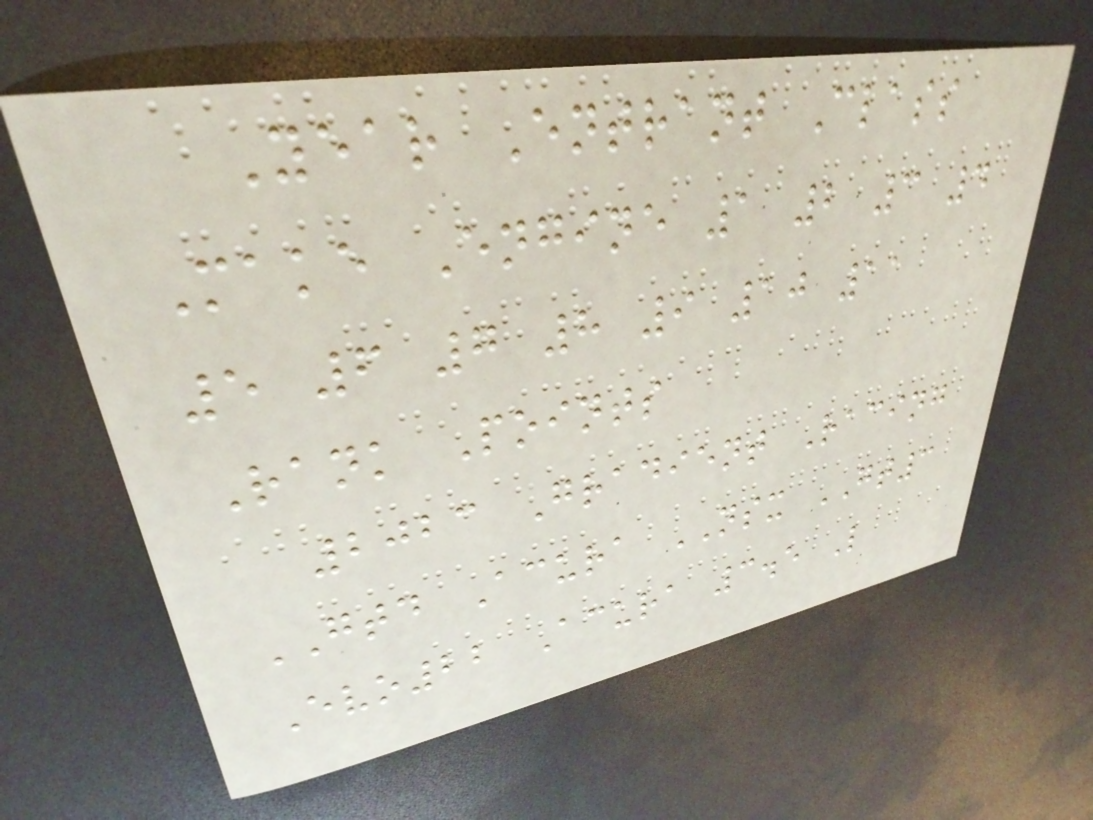Year Entrant Class
Make Engine 1 2 3 4
5 6 7 8 9 10 11
Rank Points
2023 Gradient Racing
GTD Acura NSX GT3
Evo22 Acura 3.5 L
